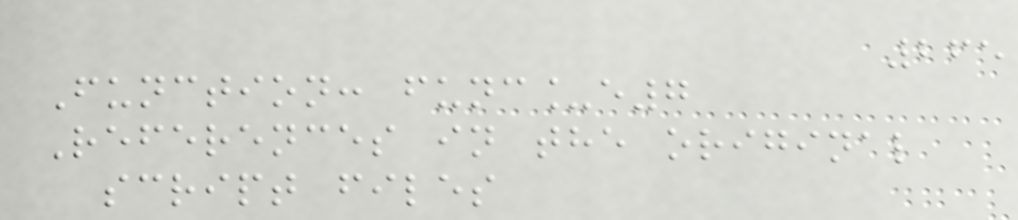265
Function: func_e7
References in the original
script files
